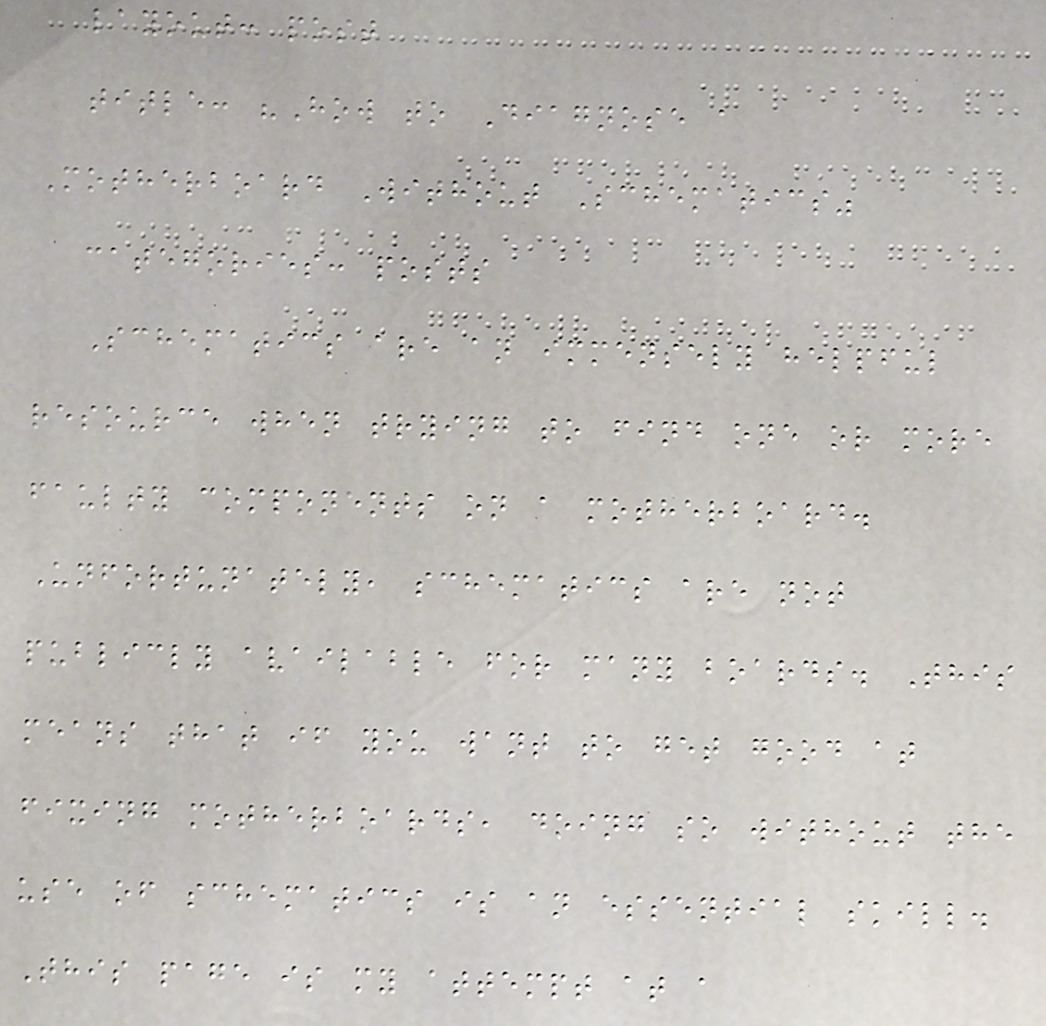layout: post
title: "How to Diagnose a
Motherboard Without Schematics"
categories: posts
Schematics are an immensely helpful
resource when trying to find one or more
faulty components on a motherboard.
Unfortunately, schematics are not
publicly available for many boards. This
means that if you want to get good at
fixing motherboards, doing so without the
use of schematics is an essential skill.
This page is my attempt at a
